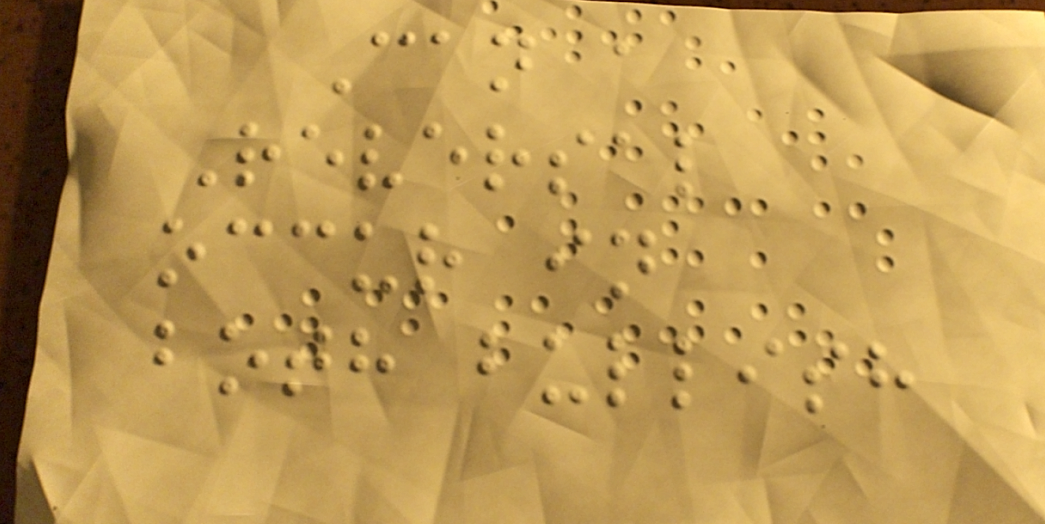Can a
Reversal
occur in
both bullish
